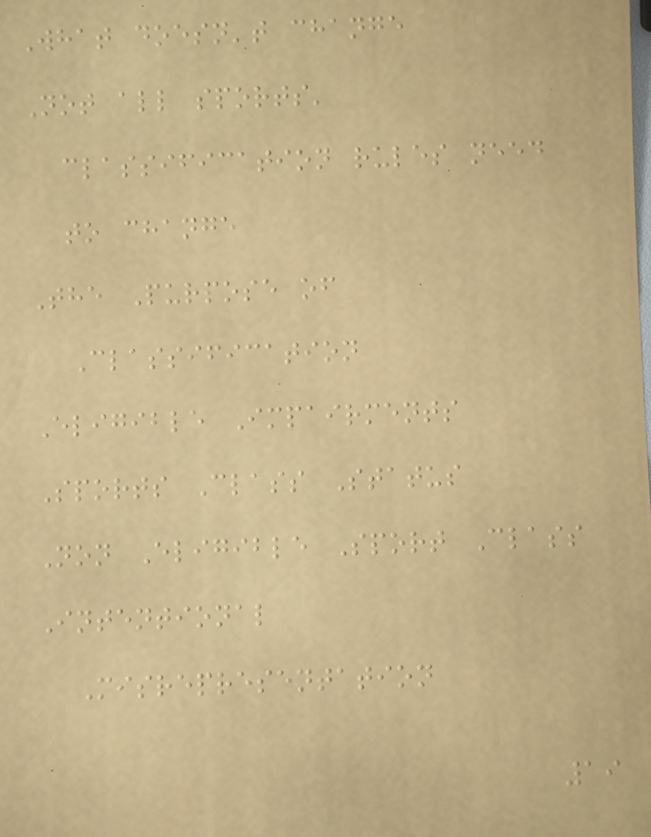What doesn't change
Not all sports'
classification rules need
to change
The Purpose of
Classification
Eligible Impairments
Sports Class Status
Non Eligible Sport Class
Intentional
Misrepresentation
19
